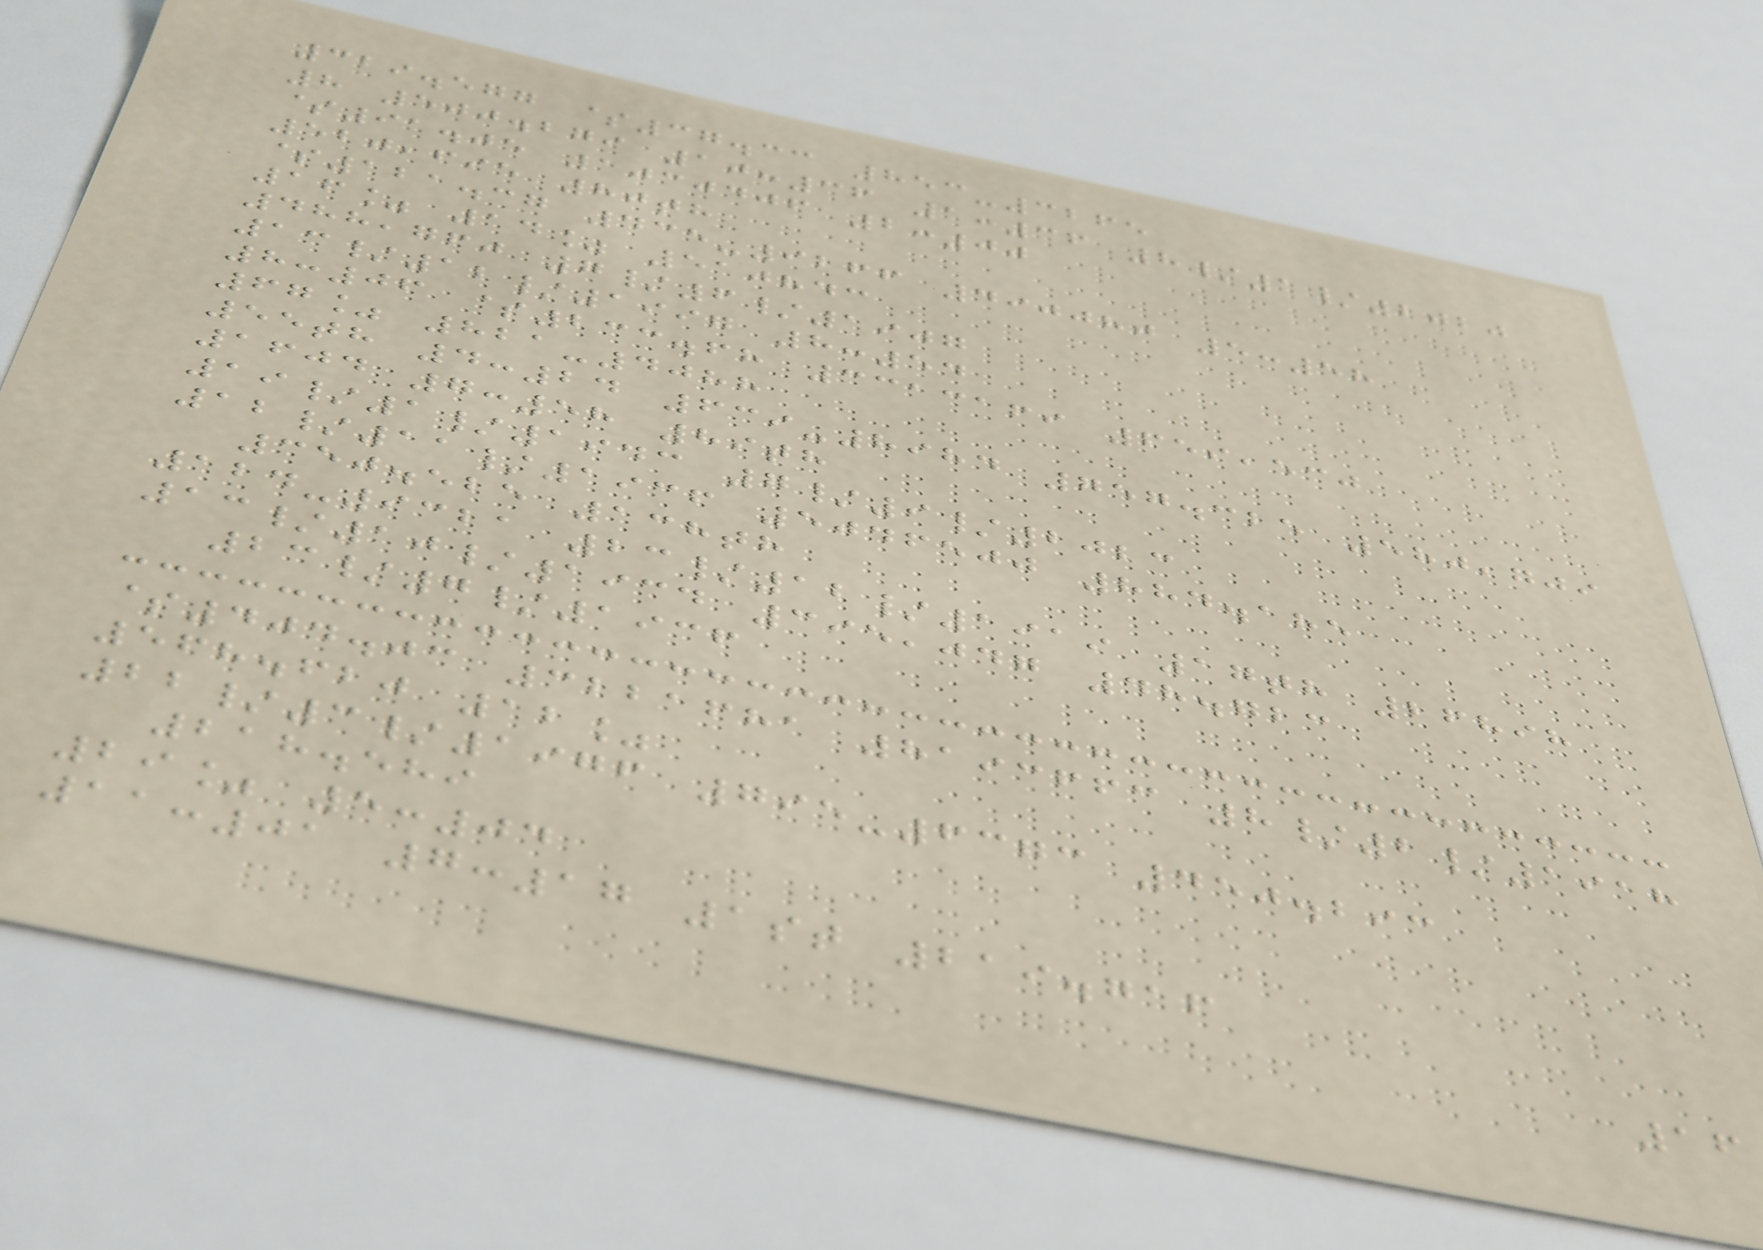329.577 $37.33 853-3265
8 500.279 10:36 1:36 8/1/2020
$91.05 1030406 2:00
520,695 80th
$121.37 435-9266 490080 5:58
16% 14% 510843
488,760 7/6/1907
13/12/1997 8:54
8:06 $233.68 3313169 659,530
67% 821-4088
55th 4:24 639-8984 757.325 580,709
1604 7:58 89th
19/1/1943 7/9/2023
12/11/1936 5046500 884.185
350.525 138th
124-9321 23/12/1919 17th 26898
13/10/1934 395,047 48.723
23/7/1936
$404.03 3221681 8193663 8/2/1918
568.620 12%
22/3/1976 795-6373 450.293
218.589
29% 5:04
11:01 7:17 1st 219.716
16
